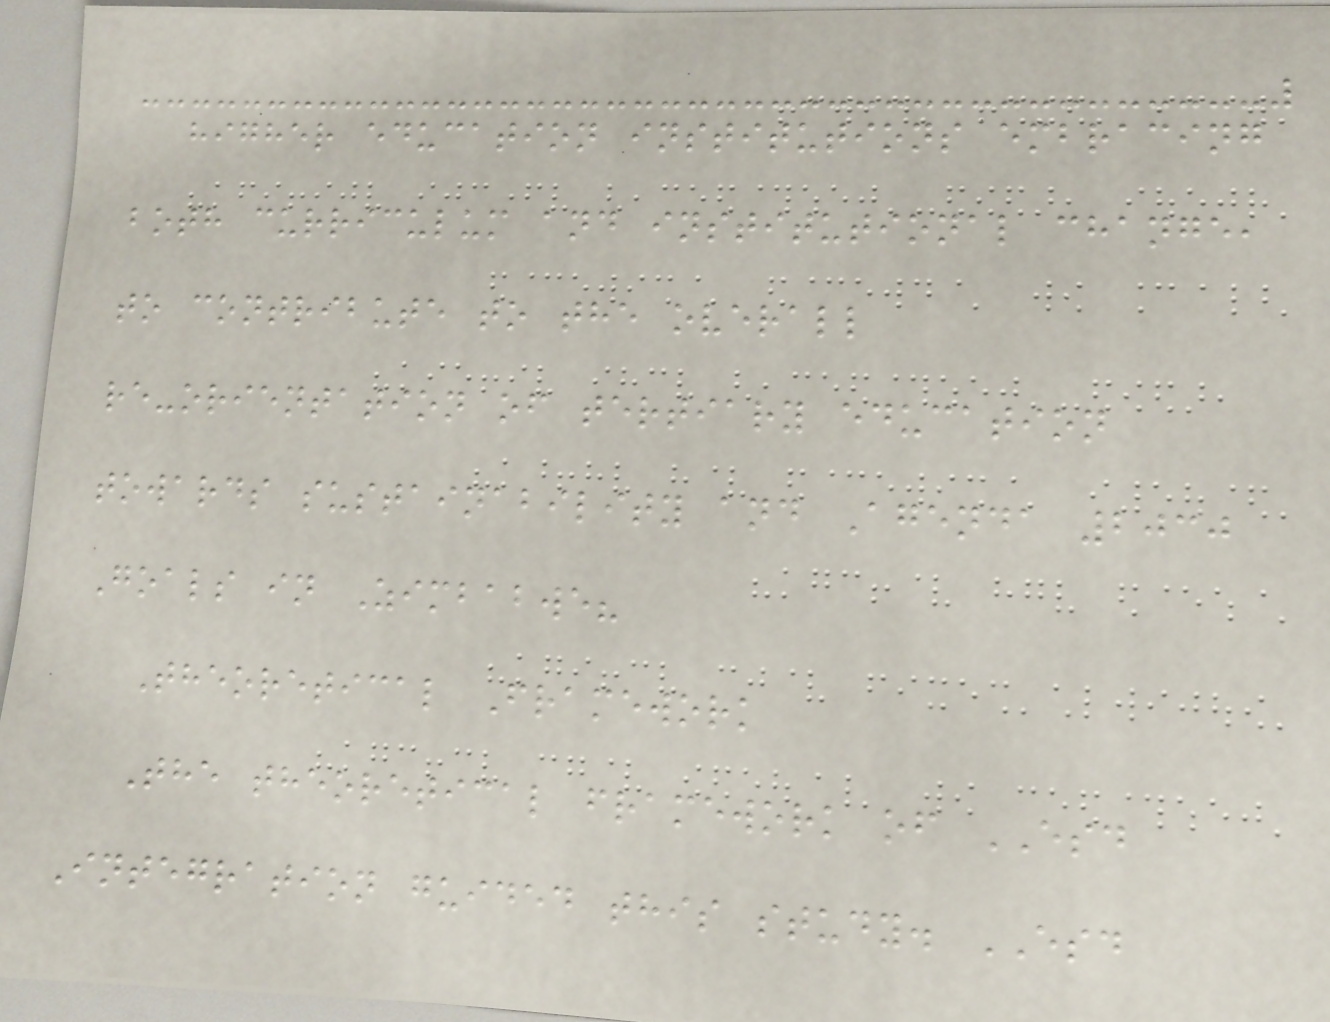higher education institutions embracing
both curriculum and institutional change,
to contribute to the overall
re-orientation of tertiary education
towards sustainability and Agenda 2030
Goals in Zimbabwe?
Theoretical Framework
The theoretical framework of ESD
Integration guided this study. ESD
